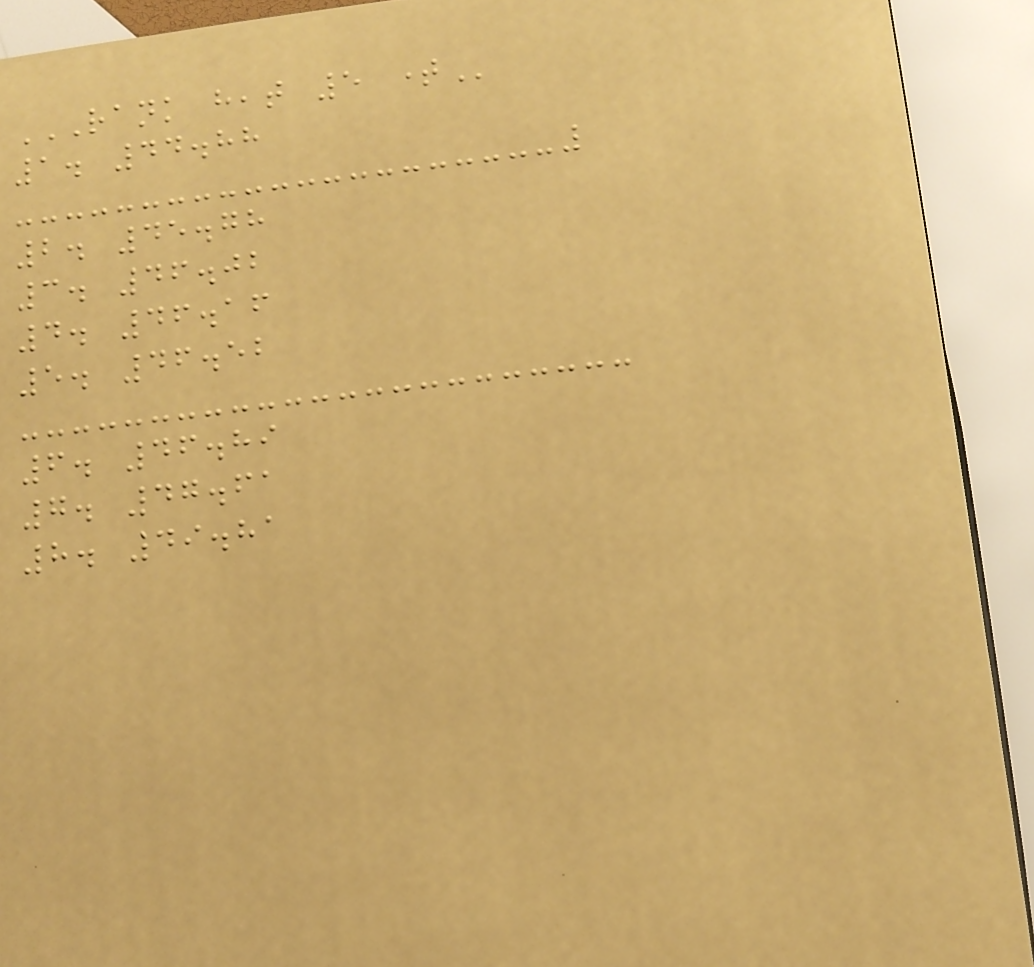RANK HEAT 5 TIME
1. 44.88
2. 45.78
3. 46.02
4. 46.16
5. 46.52
6. 46.89
7. 47.61
8. 49.81
